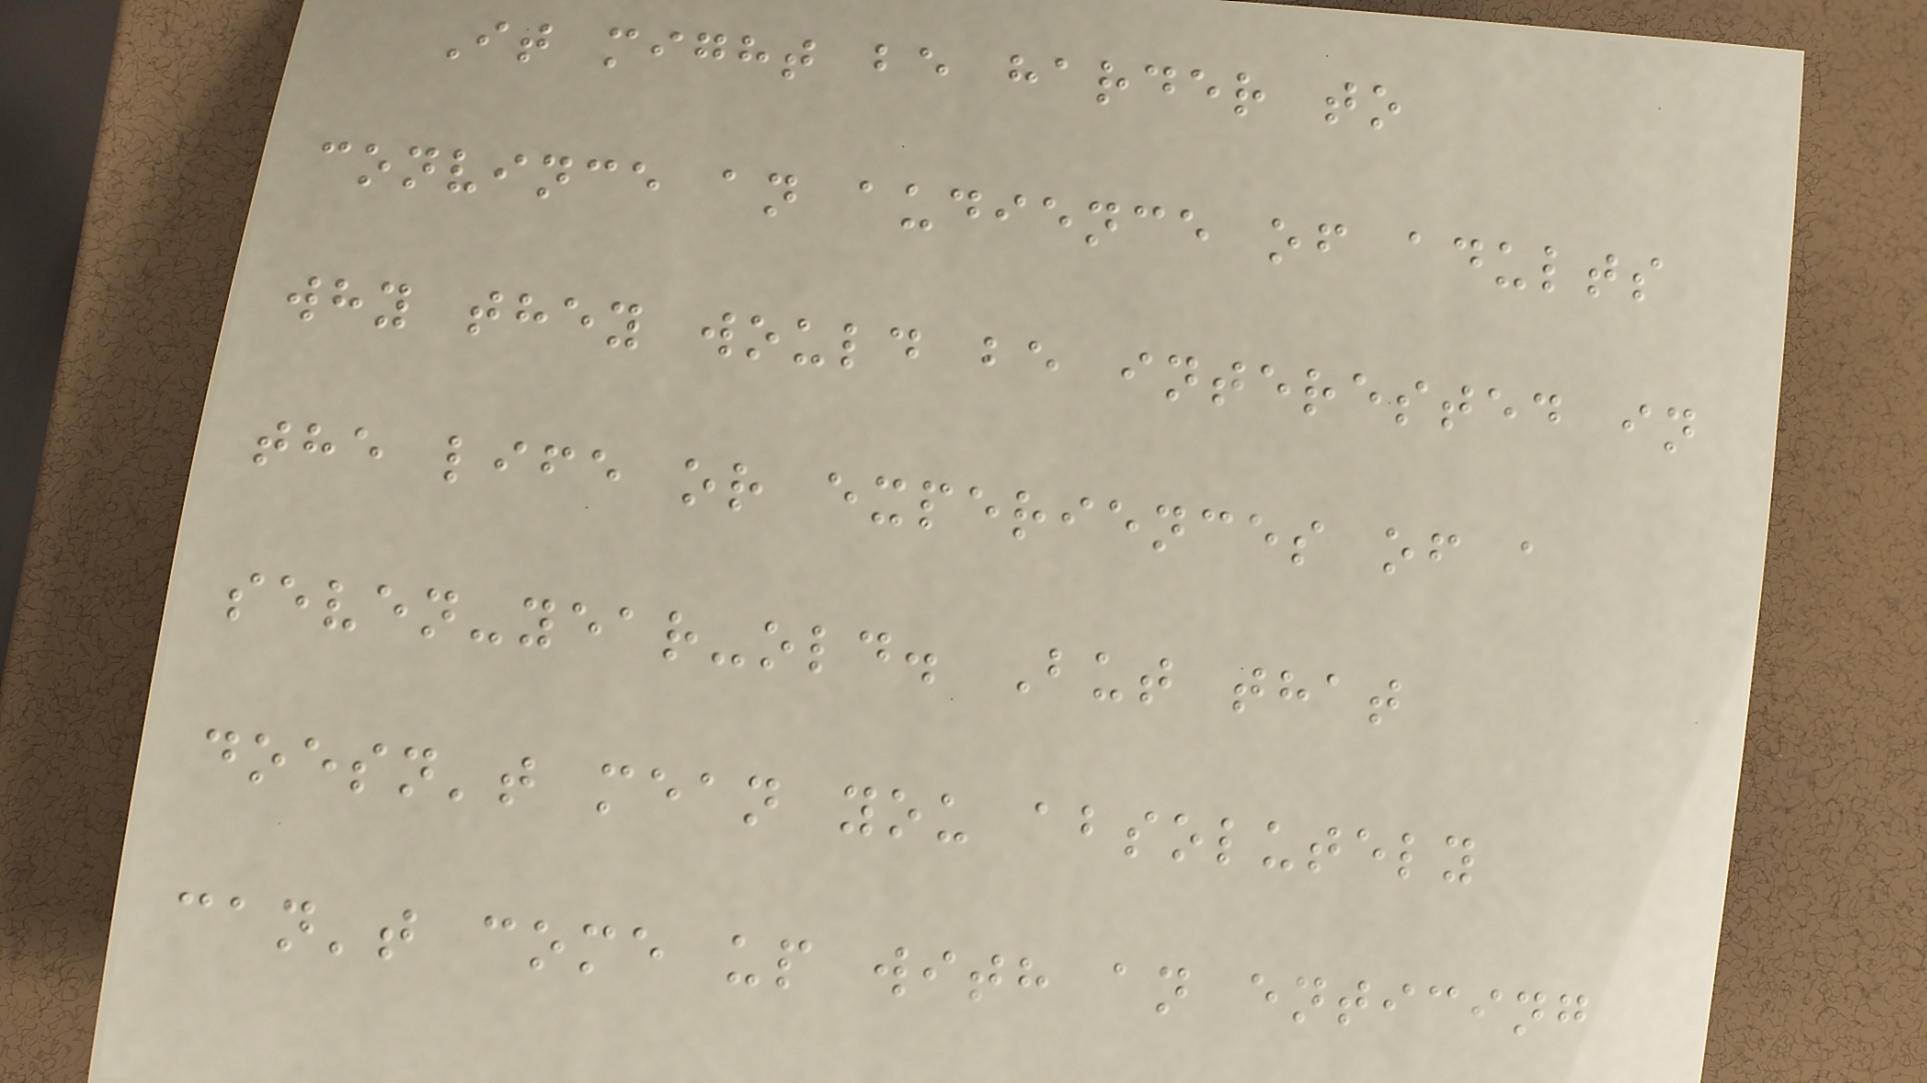It might be harder to
convince an audience of adults
why they would be interested in
the life or experiences of a
seven-year-old. But that
doesn't mean you absolutely
can't come up with an enticing
